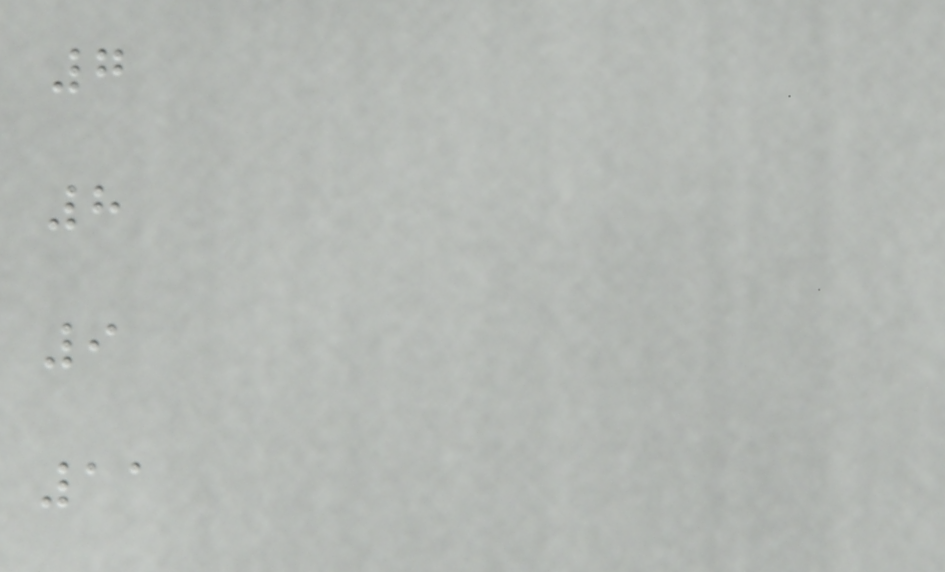7
8
9
11
